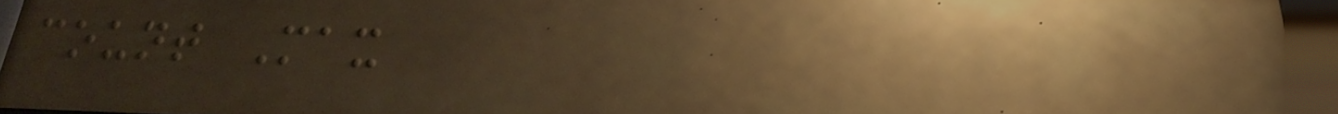count Max
